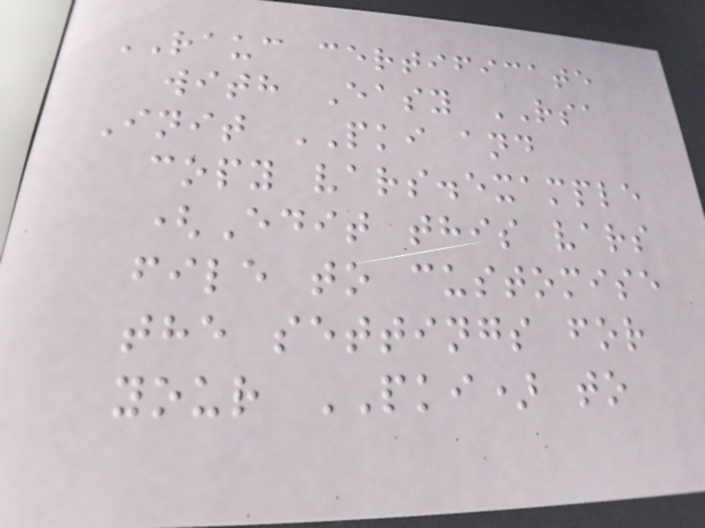RAUC certificate
with Easy RSA
Init PKI and
copy vars.example
(Edit this vars
file to customise
the settings for
your PKI) to
